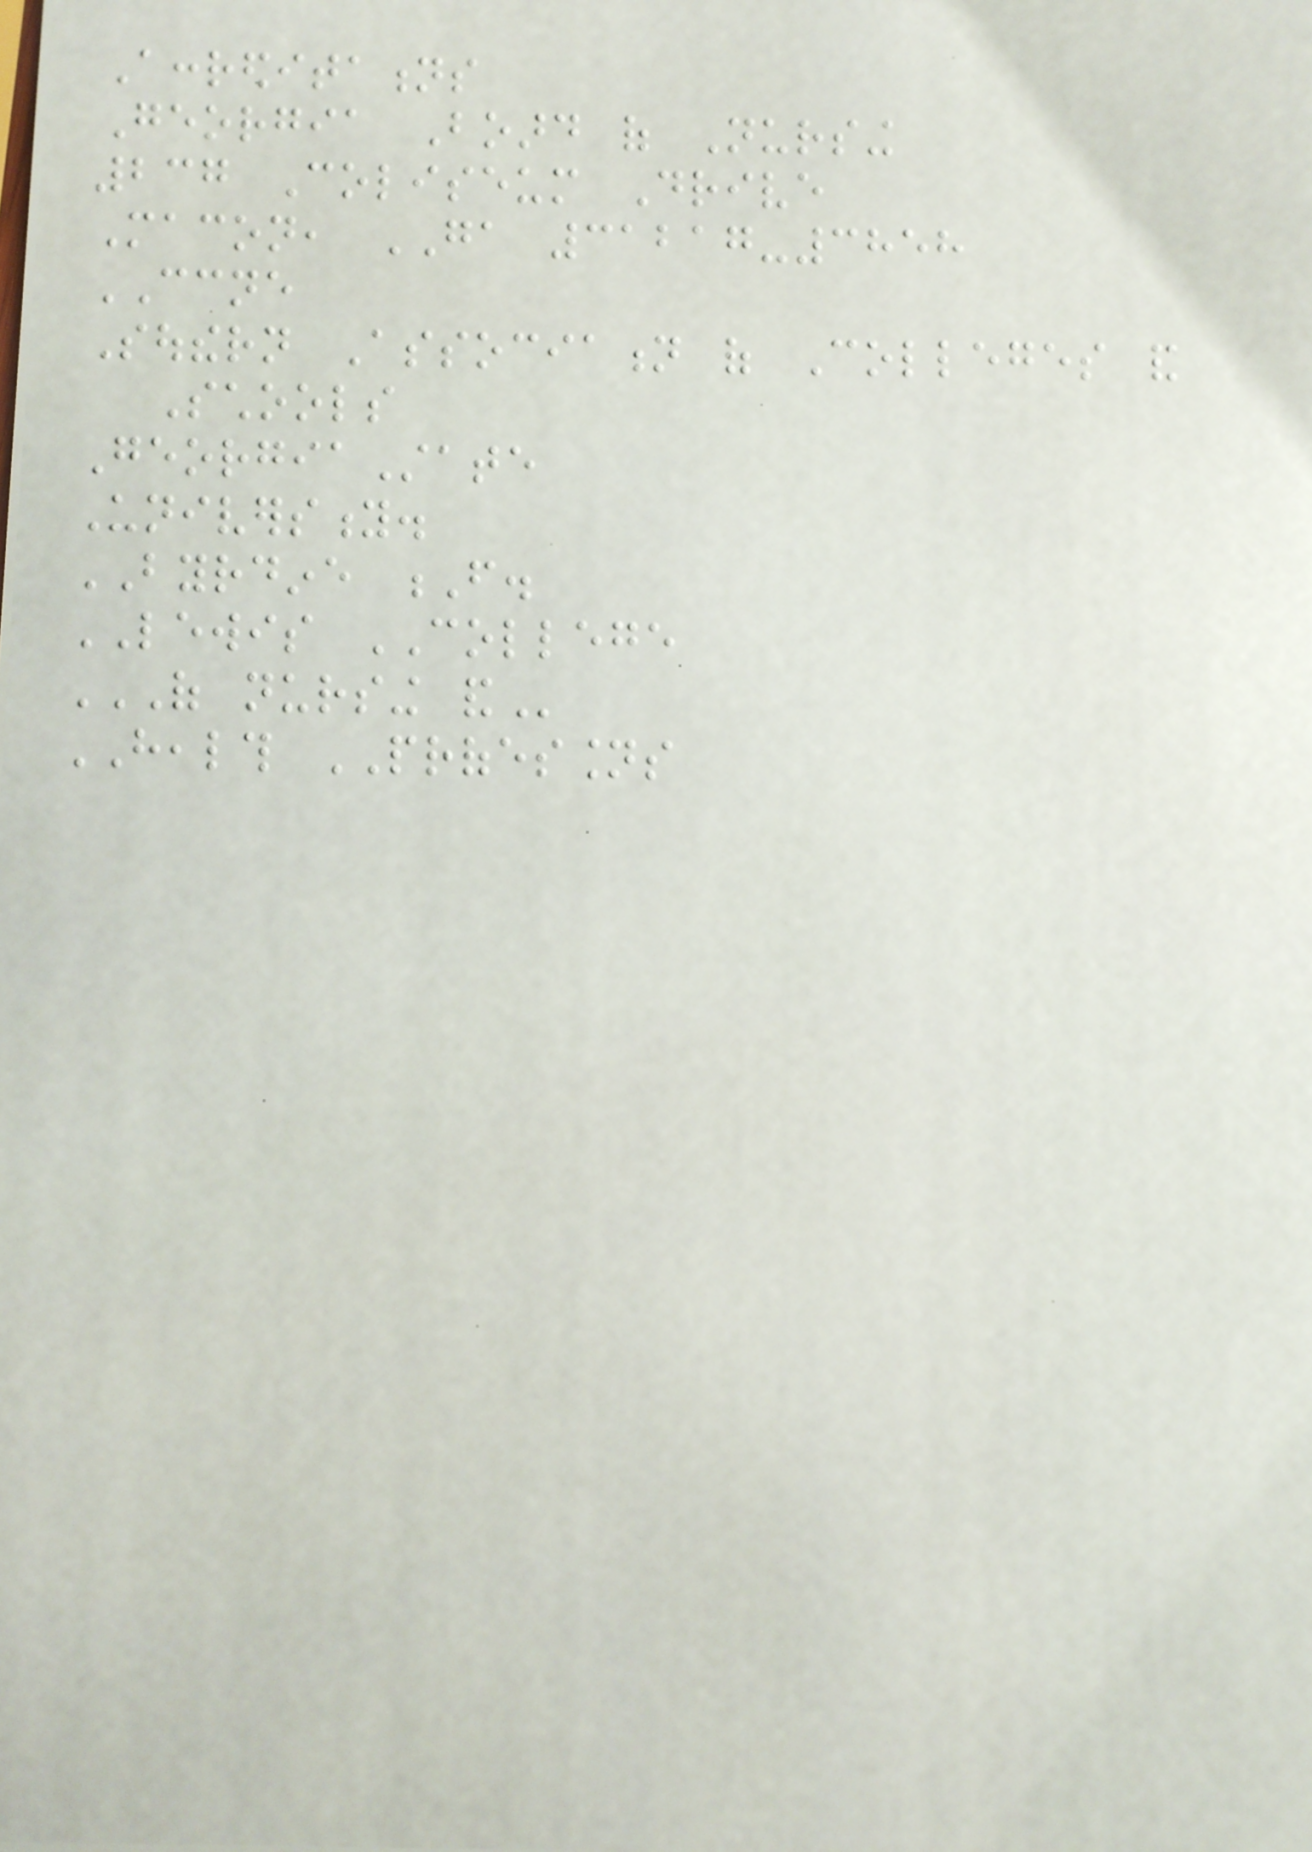Accreditations
Georgia Board of Nursing
237 Coliseum Drive
Macon, GA 31217-3858
CCNE
Southern Association of Colleges and
Schools
GeorgiaState
University.
BYRDINE F.
LEWIS COLLEGE
OF NURSING AND
HEALTH PROFESSIONS
